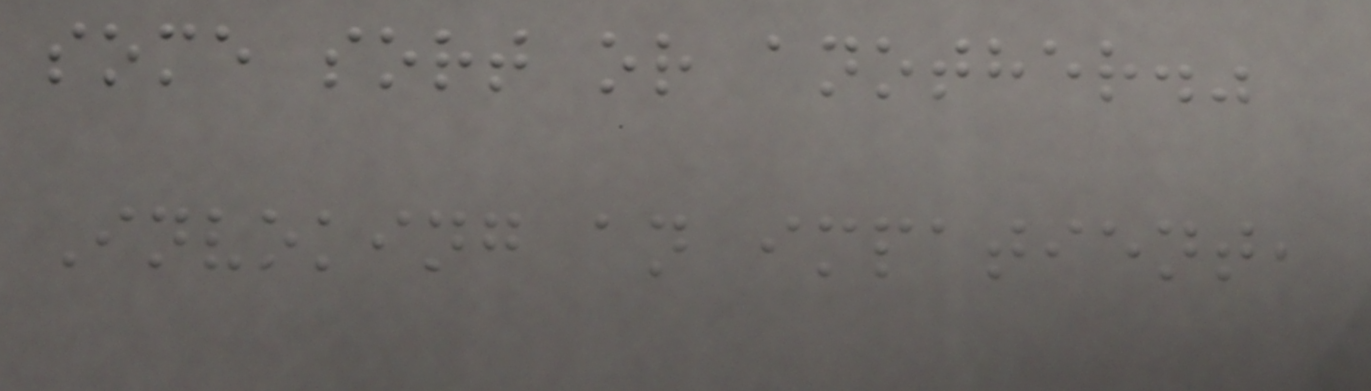some sort or another."
Invoking an impatient,
